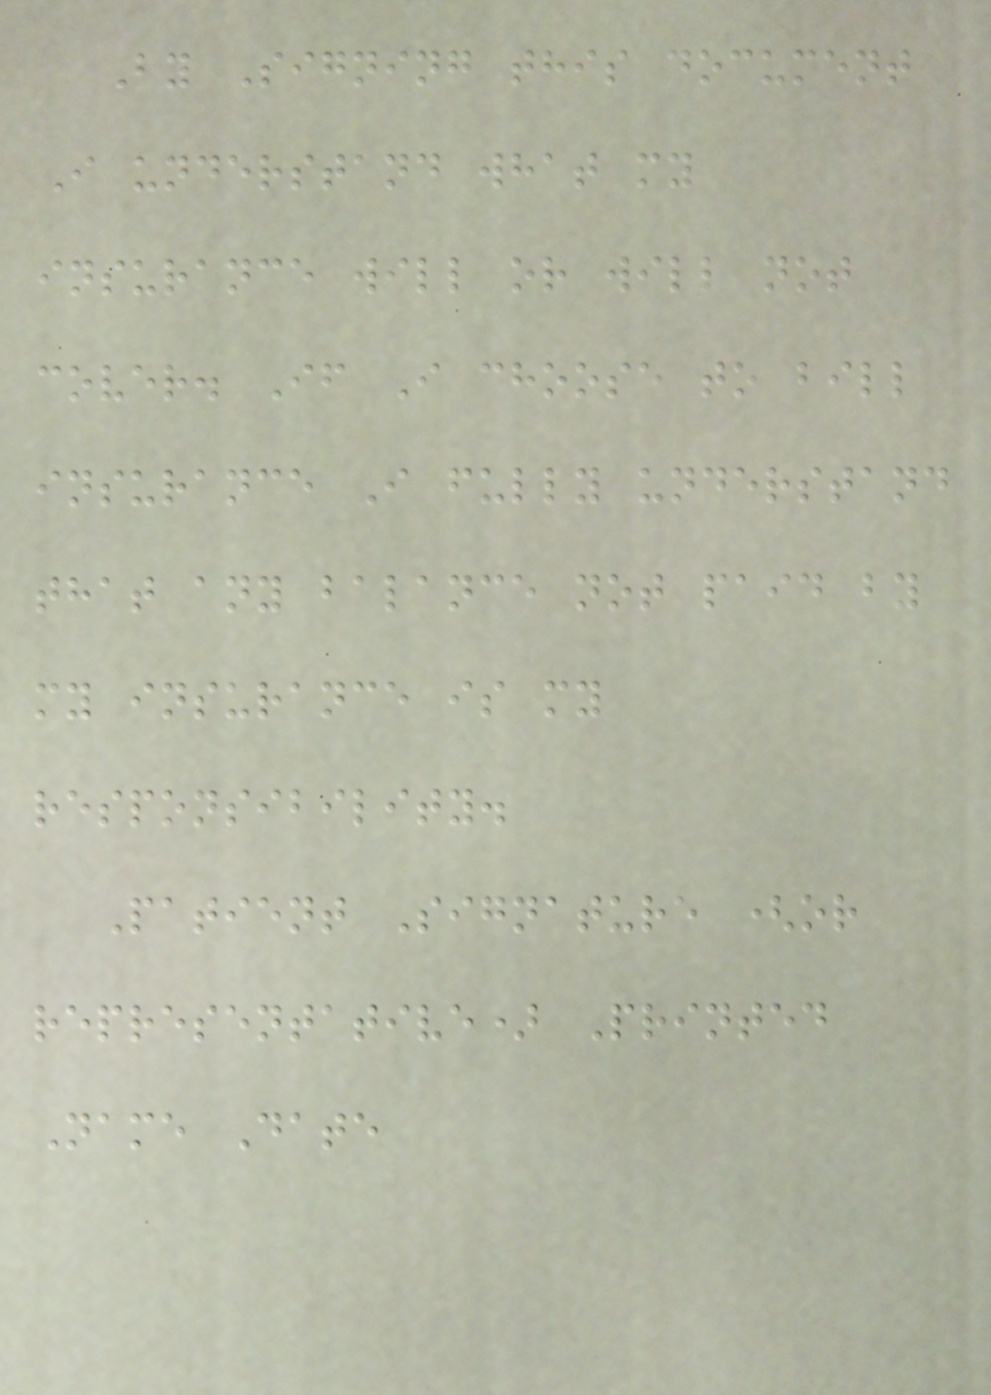By Signing this document
I understand what my
insurance will or will not
cover. If I choose to bill
insurance I fully understand
that any balance not paid by
my insurance is my
responsibility.
Patient Signature (or
representative) Printed
Name Date
